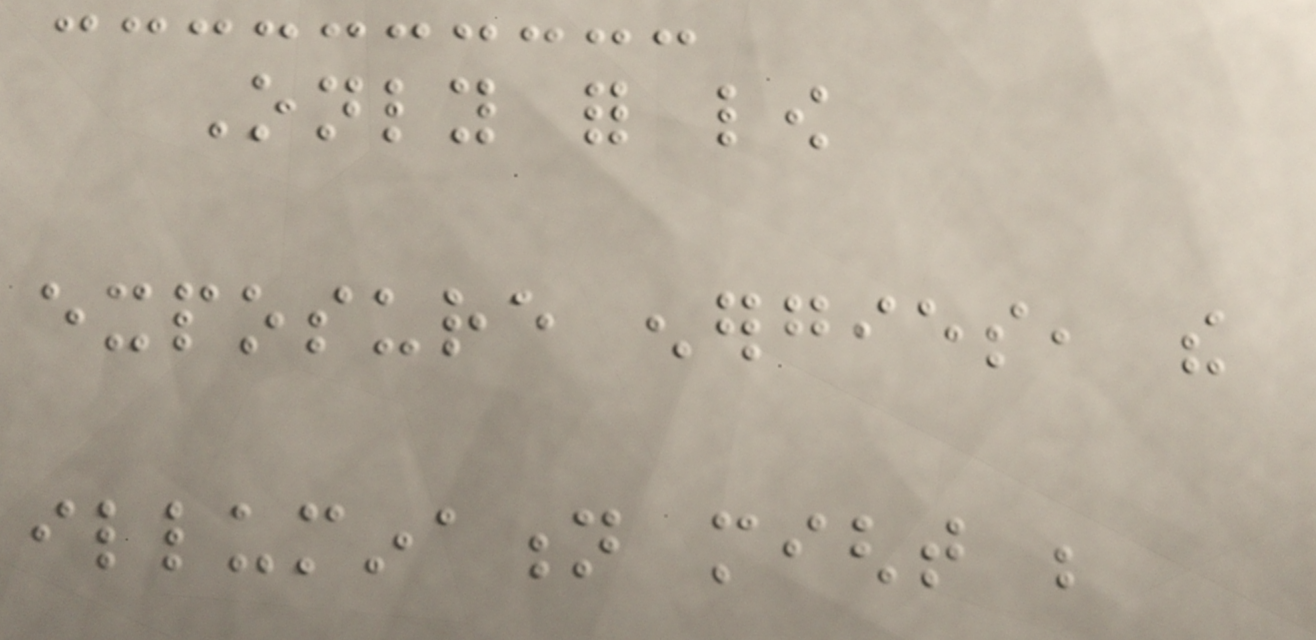Only for low
exposure energies, the
illumination might be
